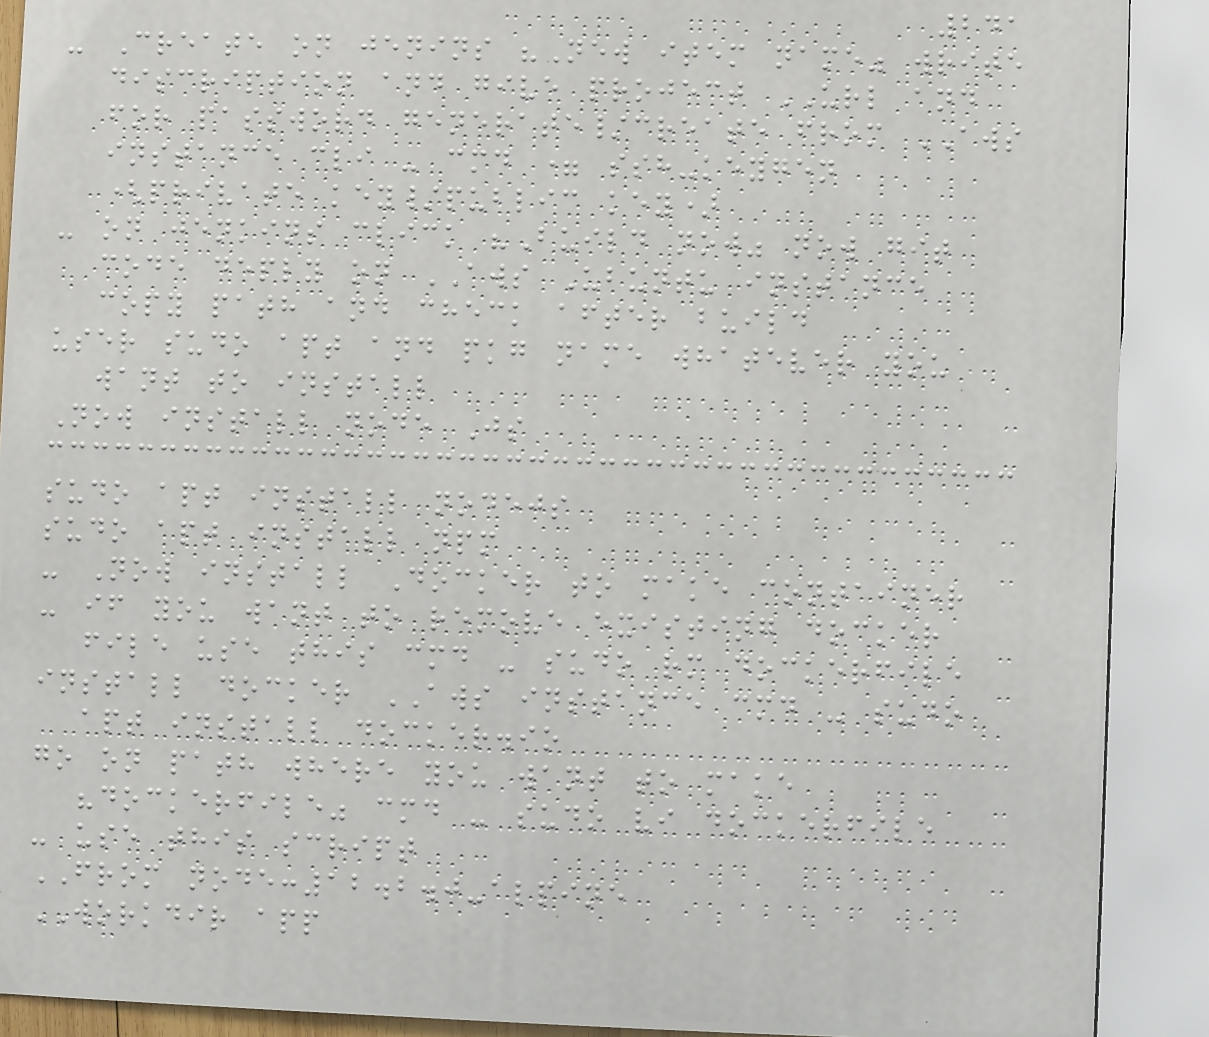241
- Create on jenins "New item name" write
discription and give project URL and
for password generate/create from AWS
instance cli - cmd = ssh-keygen
(private key/public key)
- on jenkins click "Build now" now git
code deply on AWS Ubuntu instance
copy path and check after build
user sudo apt and pkg name whatever you
want to install
Now install node Js
sudo apt install nodejs
sudo apt install npm
- Now install Docker to make container
- if you want to remove existing docker
file use this cmd - sudo rm dockerfile
install docker AWS instance cmd - sudo
apt install docker.io
go on path where you want to make
"dockerfile" cmd - sudo vi dockerfile
- use this script
FROM node:12.2.0-alpine
WORKDIR app
